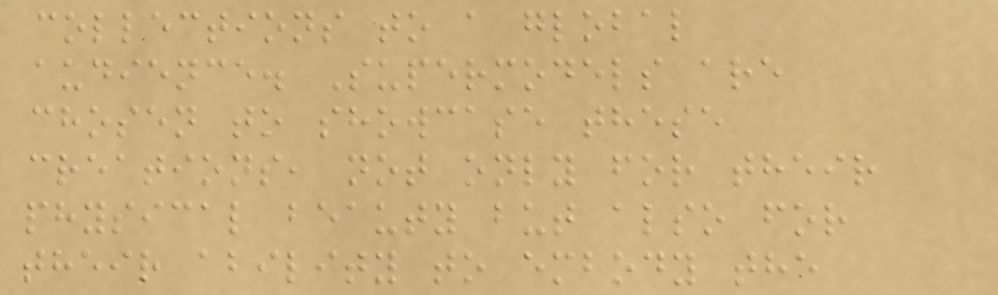collections to a global
audience. Supermodels are
chosen to showcase these
creations, not only for their
physical beauty but also for
their ability to embody the
